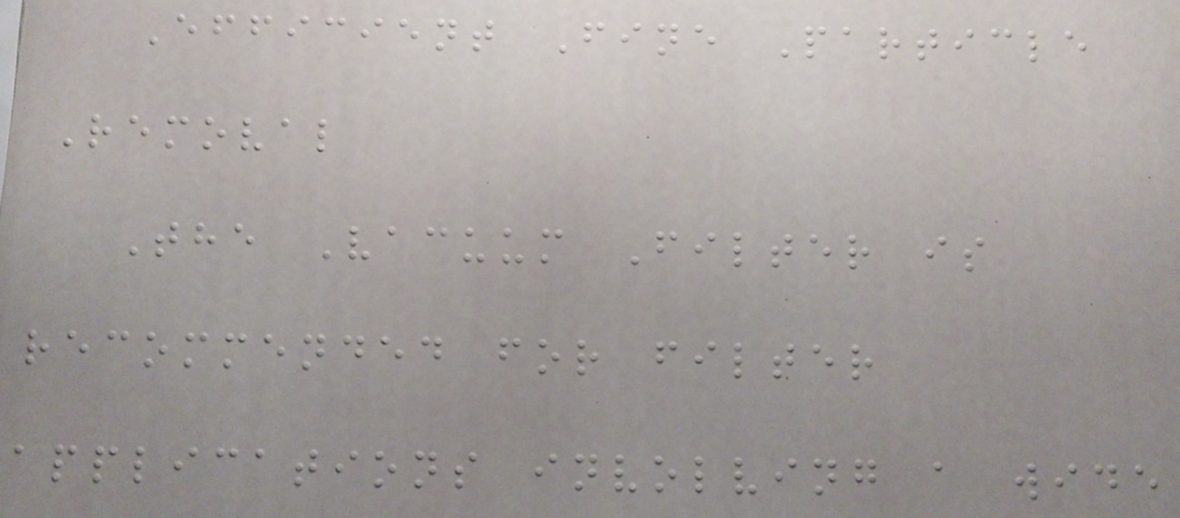Efficient Fine Particle
Removal
The Vacuum Filter is
recommended for filter
applications involving a wide
